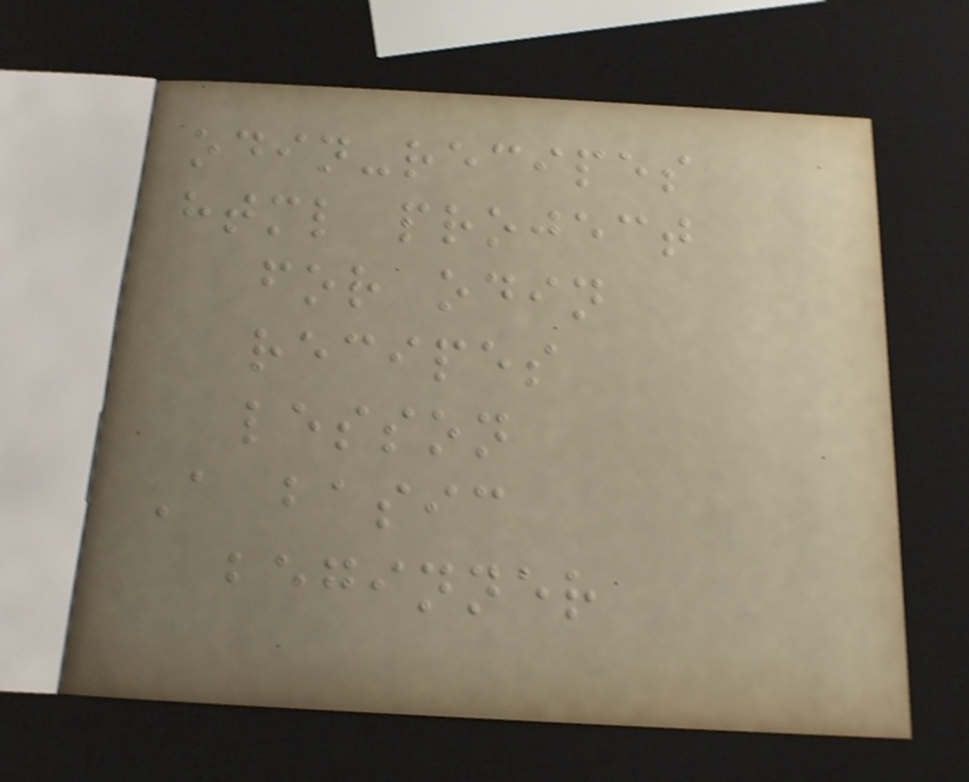odin-recipes
html project
for odin
recipes
lesson
A basic
beginner
